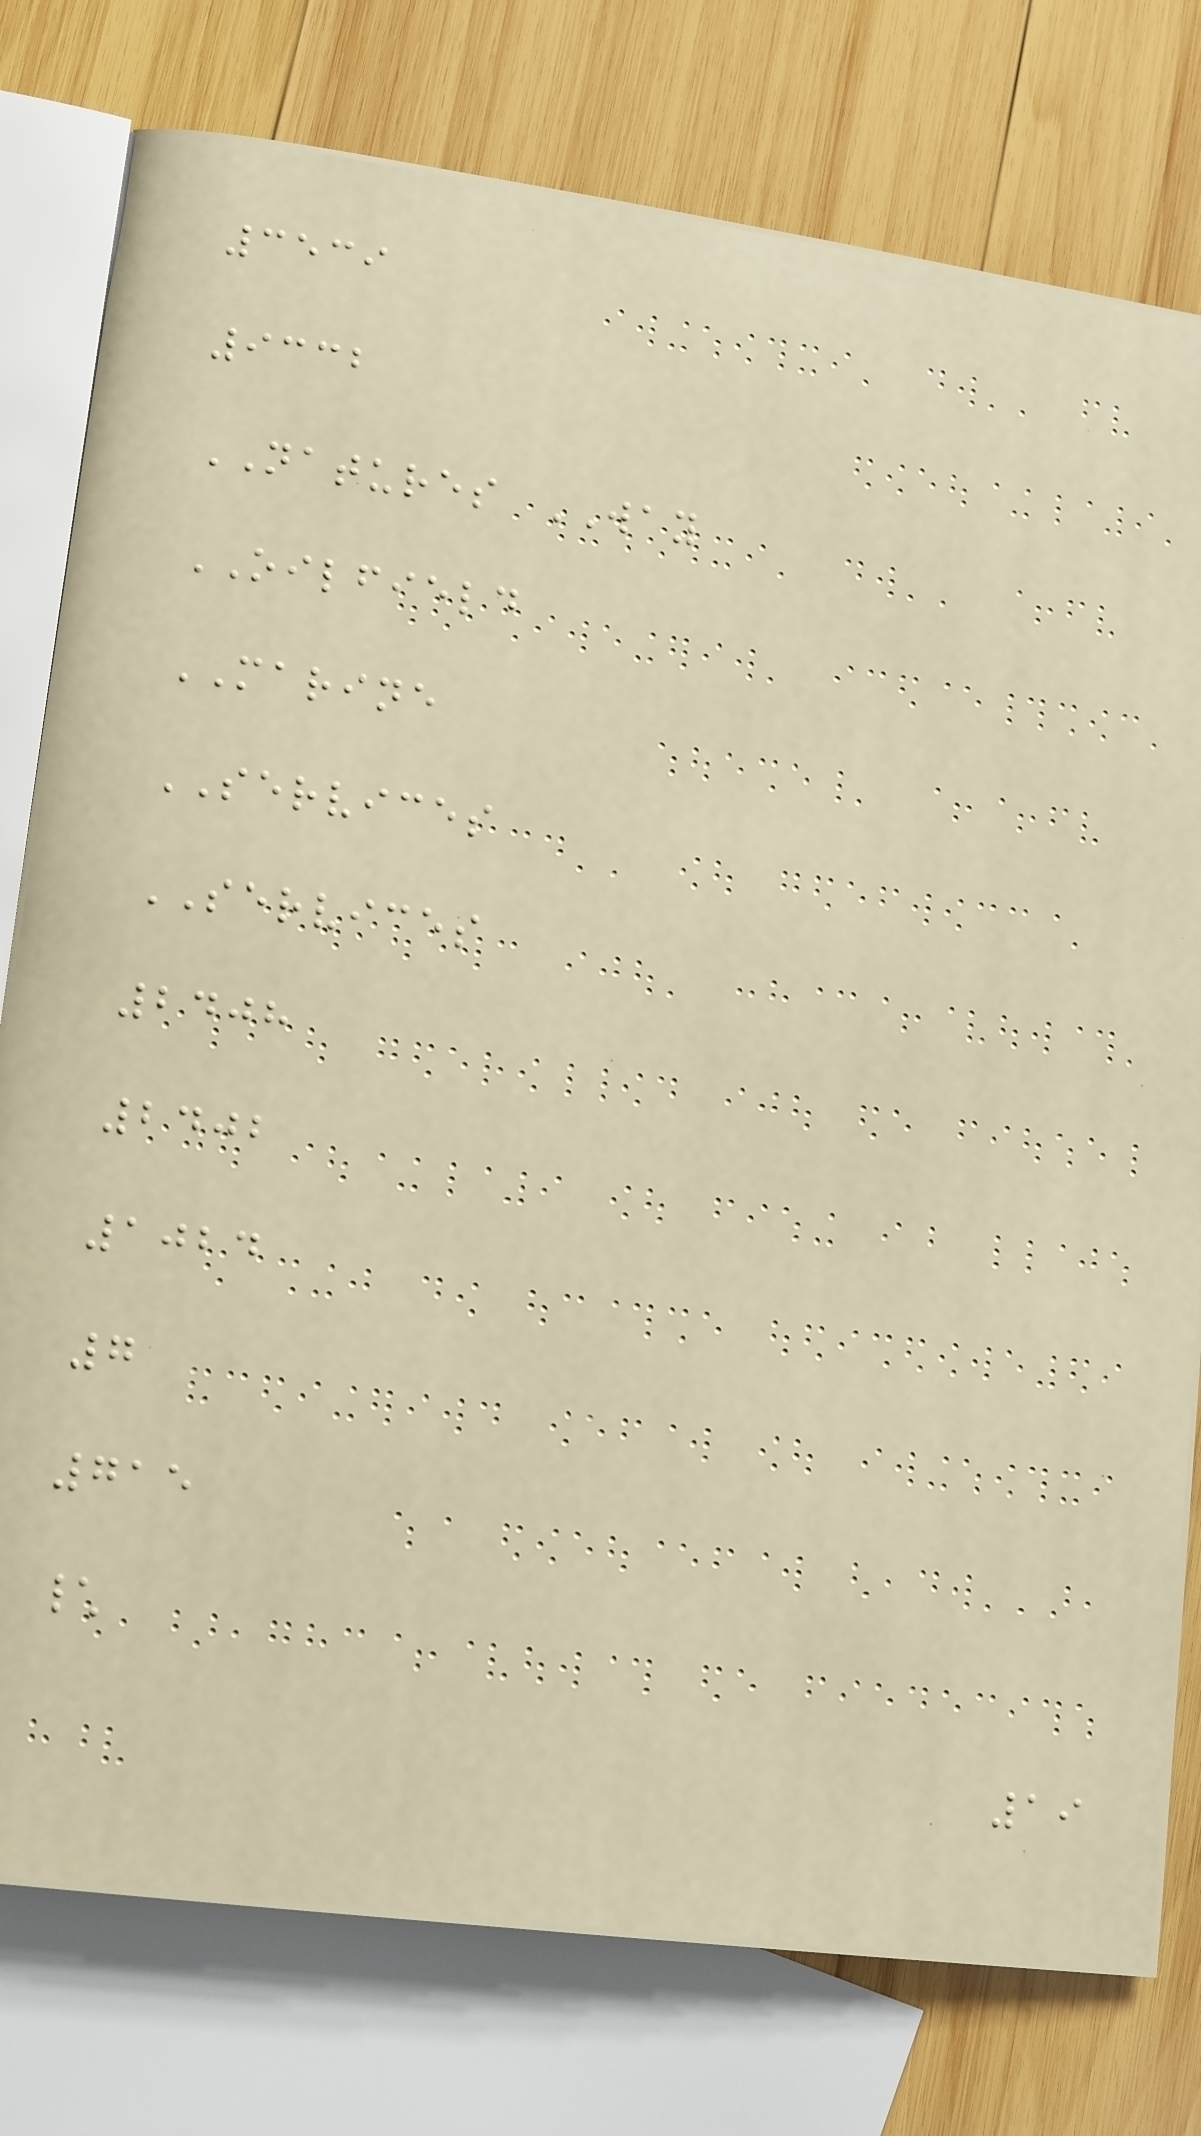3539
9332
NATURES WAY
OILFIELD
MARINE
SERVICES
SERVICES
2408
2402
1024
7
715
\
19
